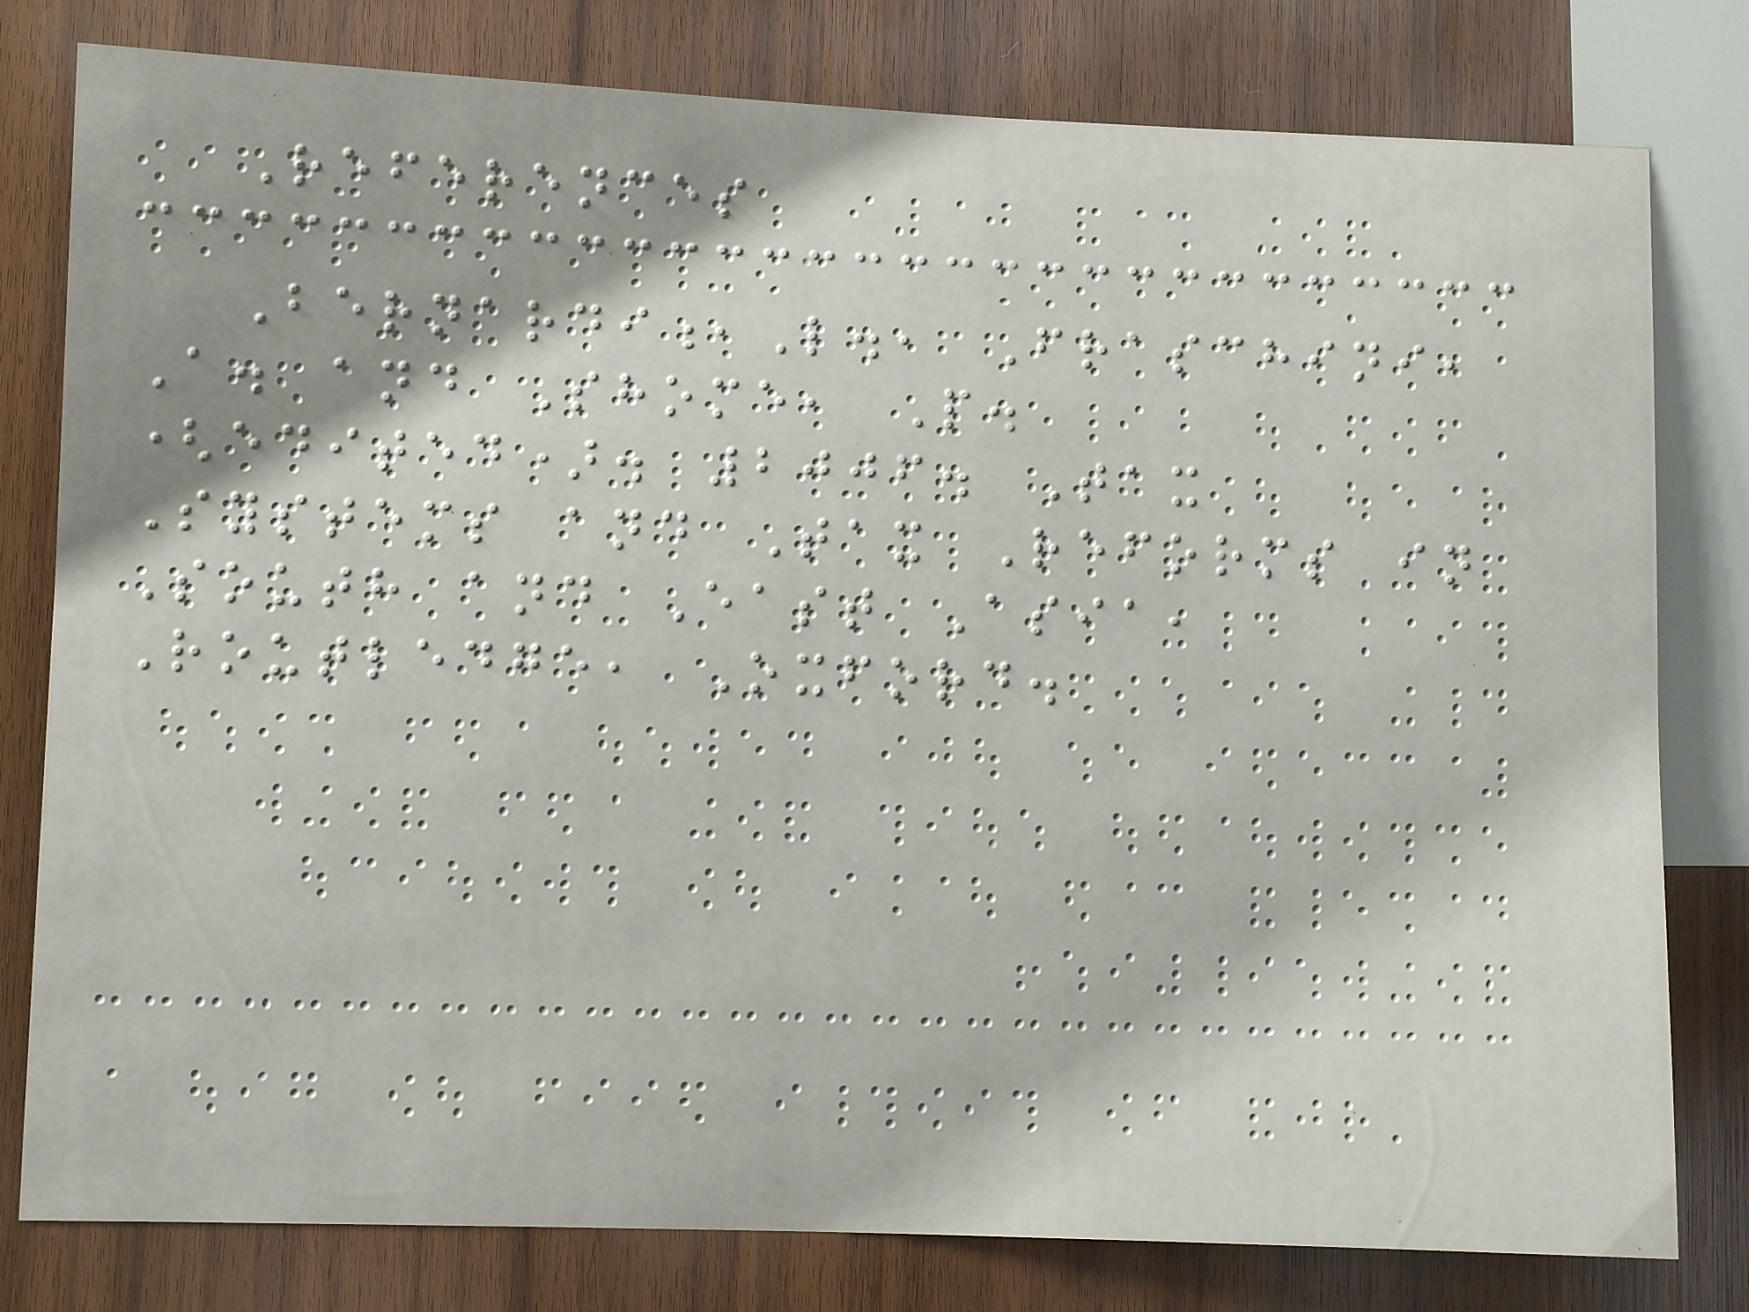References
Bernardi,L., Fraschini,
A. and Shome, P.
(edited). 2006. Tax
Systems and Tax Reforms in
South and East Asia,
Routledge, Oxford.
